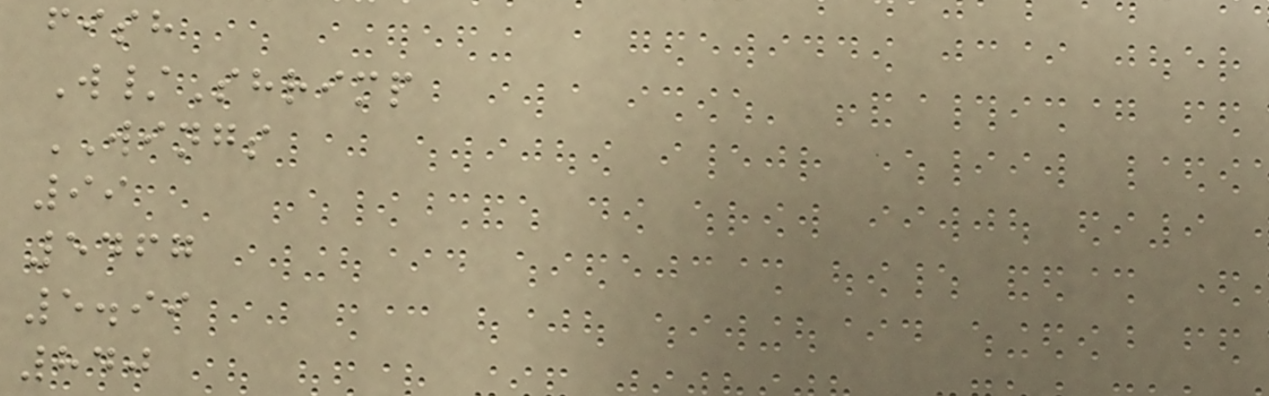fish
W/Shrimp
WINGS
99
5467
5.99
840
